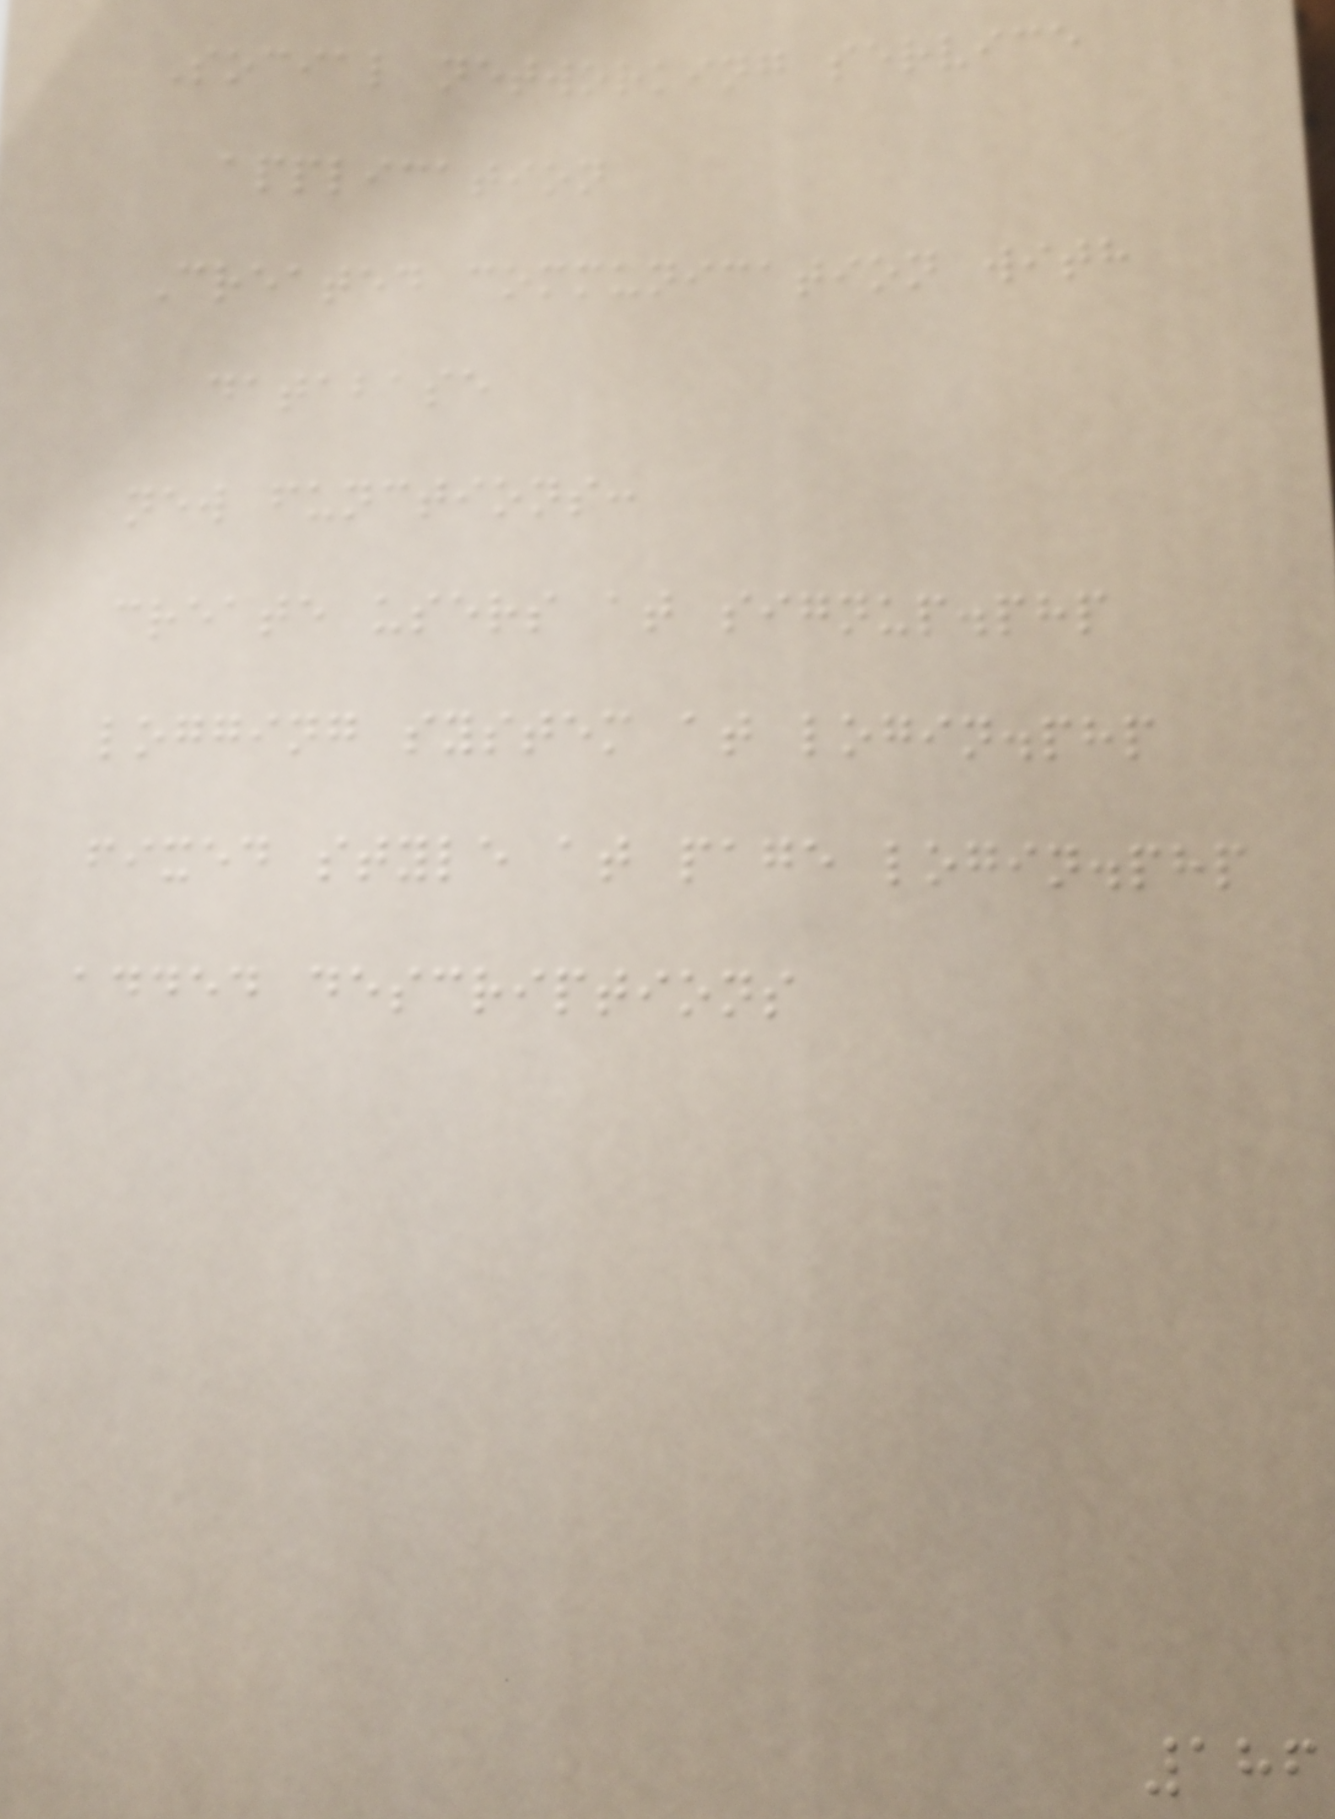Social networking service
application
Created communication with
database
new functions:
create users at signup.php
logging system at login.php
fixed style at page login.php
added descriptions
186
